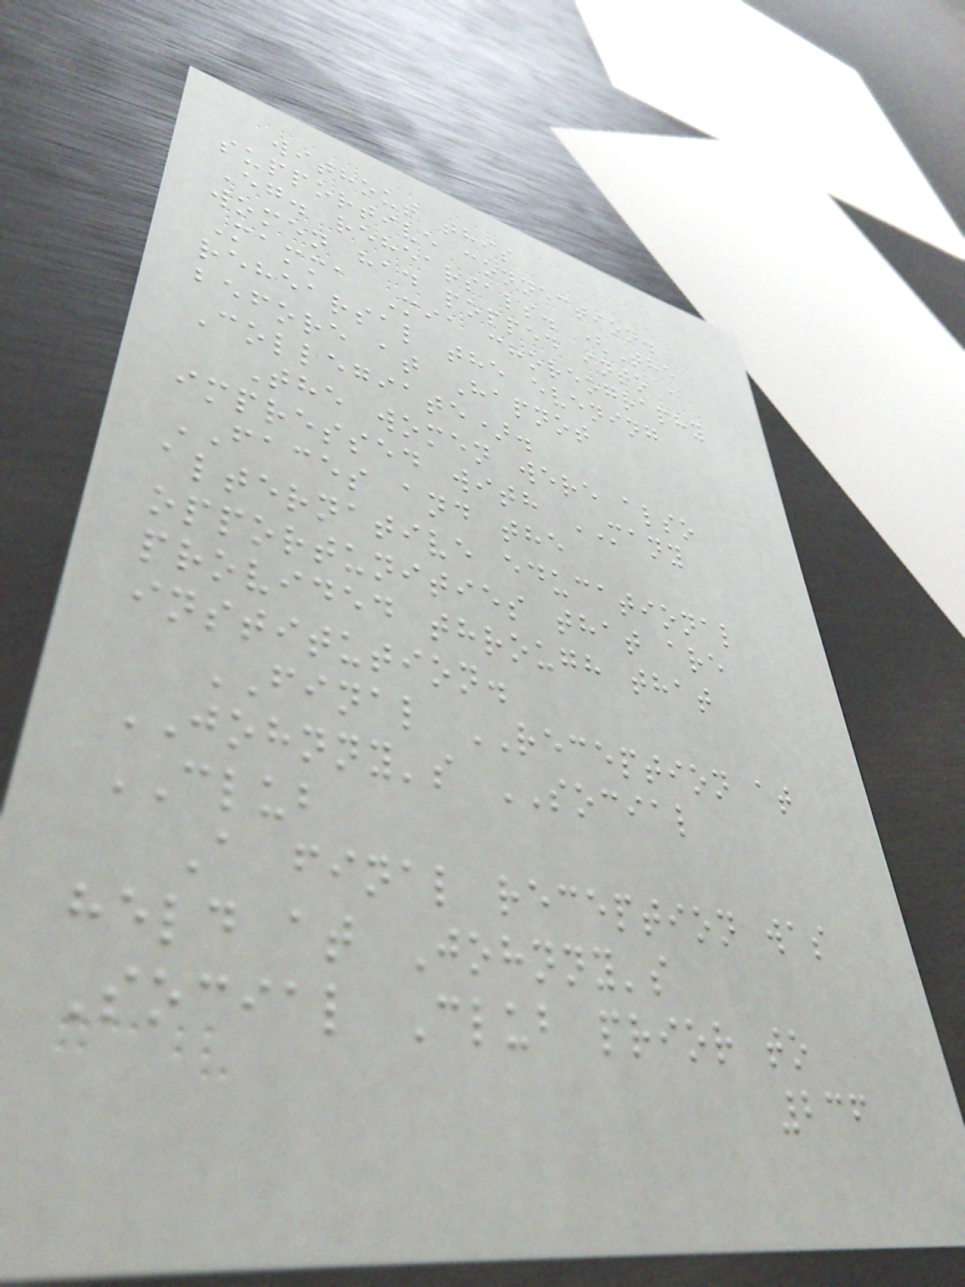without this
supportive connection.
Eg. rehearsals. (The
women had popped into a
Mamma Mia choreography
rehearsal the evening
before at Hapnot
Collegiate).
The women were also
impressed with MANY
FACES and the
alternative educational
opportunities that are
provided through that
institution.
FINAL RECEPTION at
JOHNNY's SOCIAL
CLUB
A final reception was
held at Johnny's
Social Club prior to
236
